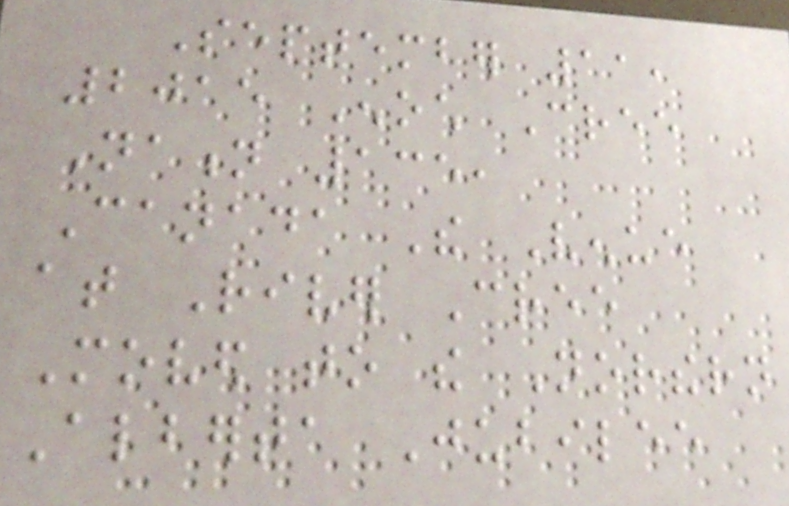September 11,
2015 Enoch Cree
Nation 135,
Canada The Venue
at River Cree
Moved to the Northern
Alberta Jubilee
